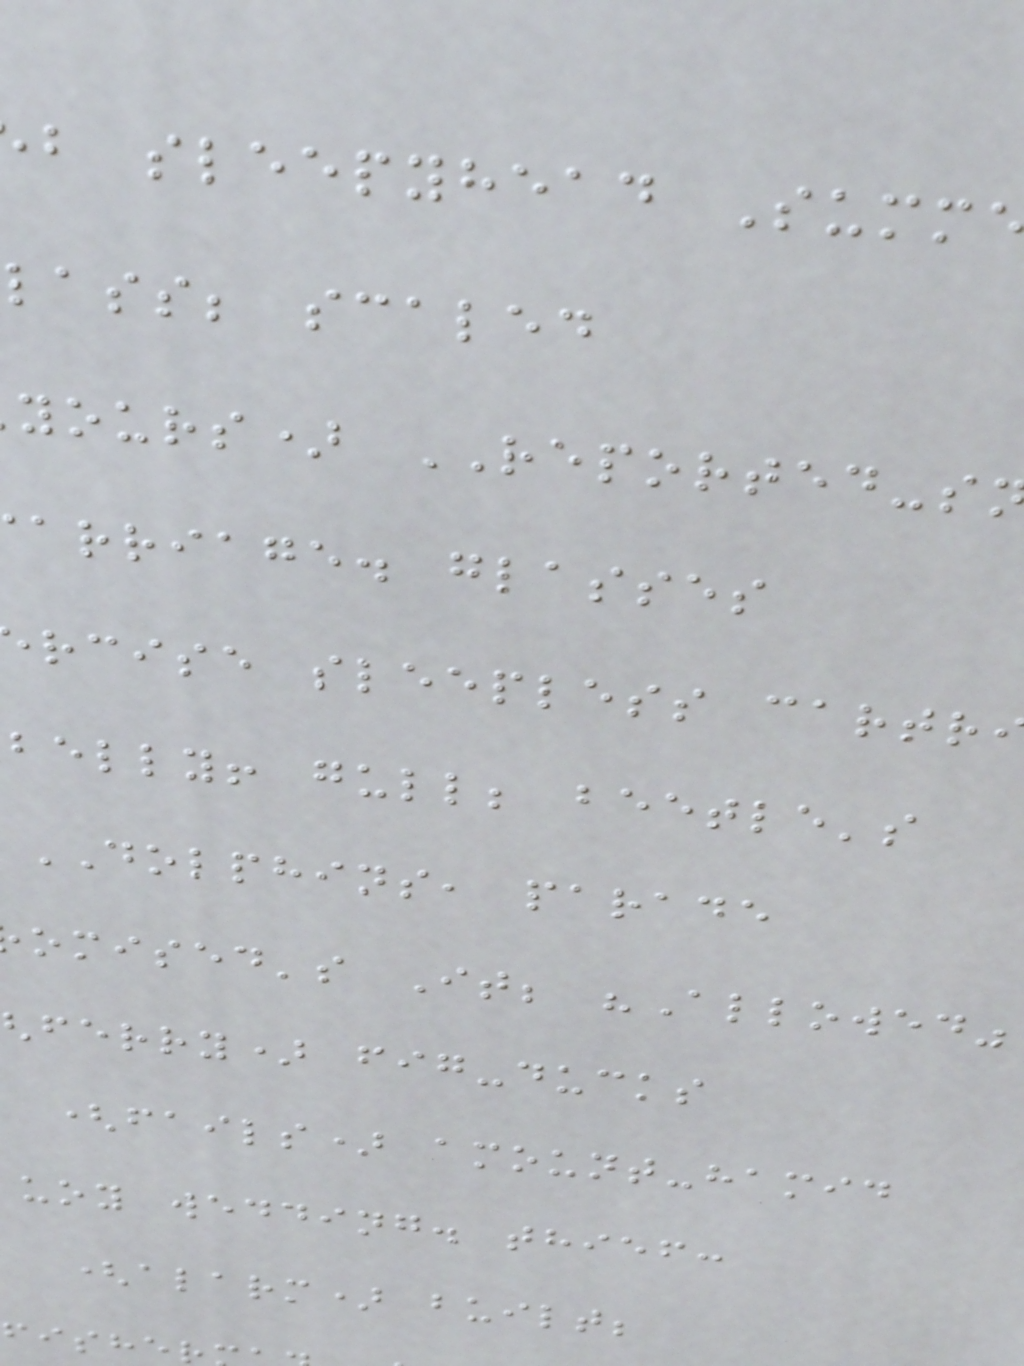b sleepyhead Summ
lass; scaled
yours) REPORTED-s
arriage. glasses
rcise sleepless cartr
belly! gull; beetle's
DOLPHINS, parade
omised's It; "Allowed"
ferry) fig-ducks
(fails) amount-hamid
uoy wedding. thief:
(alarm) built;
